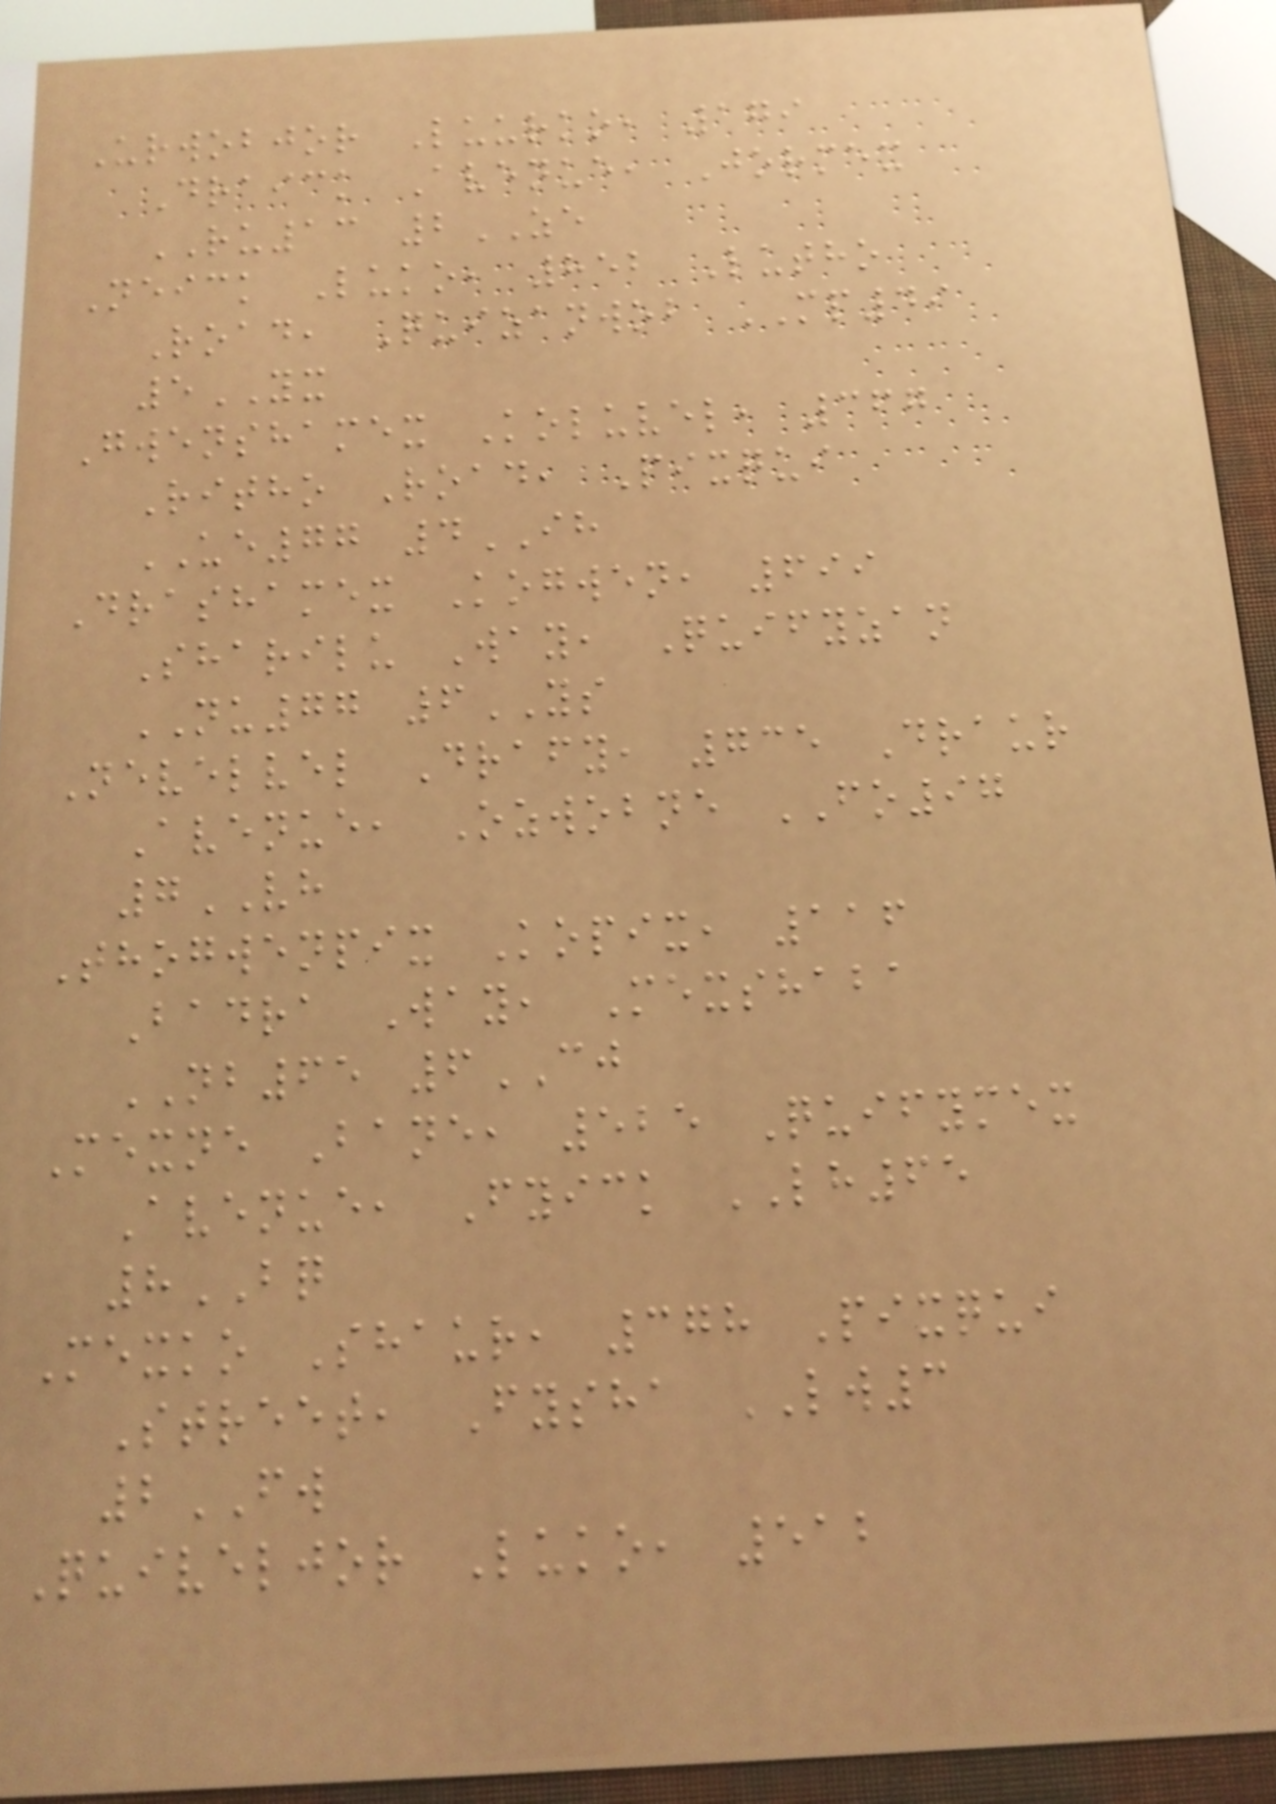Urwobjor Luurko, 179
Draick Avenue, Jormex
RU13 2ZE
Neick Luko, 852 Lutho
Road, Quizanwob MP49
5YX
Gwenshamex Koluvel, 367
Ritho Road, Pixqui
UE77 4IH
Drashamex Kogwen, 699
Sharilu Way, Quifyzan
NU77 6YS
Nevelvel Drafy, 735 Draur
Avenue, Ozwobne FO97
7VH
Thogwenpix Kopix, 116
Badra Way, Mexshaba
NB65 6CJ
Mexne Bane, 525 Quifymex
Avenue, Fyick LH65
8BQ
Mexko Shaur, 378 Pixqui
Street, Fysha LW3
2FW
Quiveljor Luko, 512
